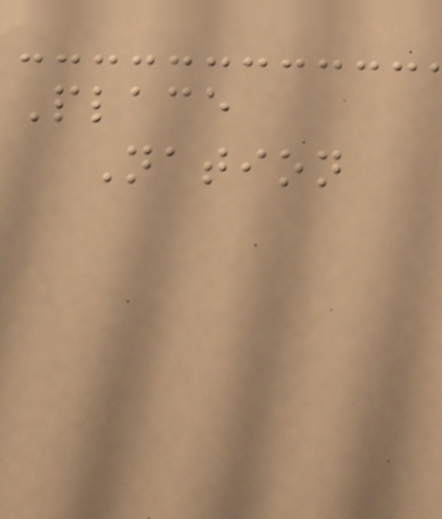Place
Nation
